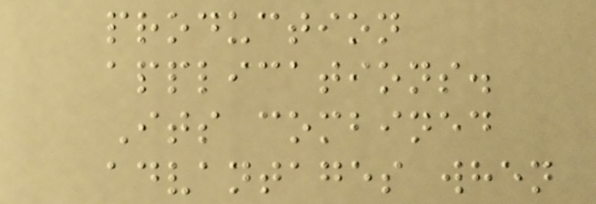production
applications.
Its combined
advantages when
